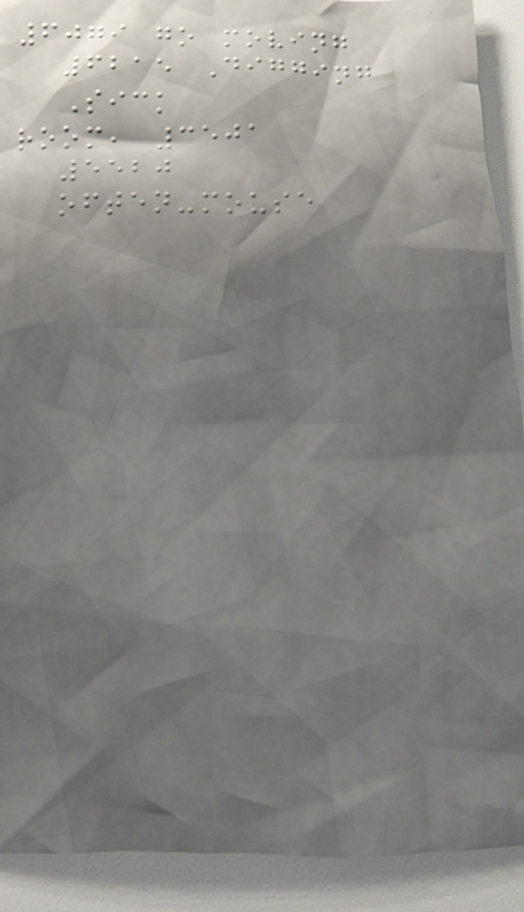6079 go moving
6215 Digging
Sick
room, 3501
5520
often-mouse
